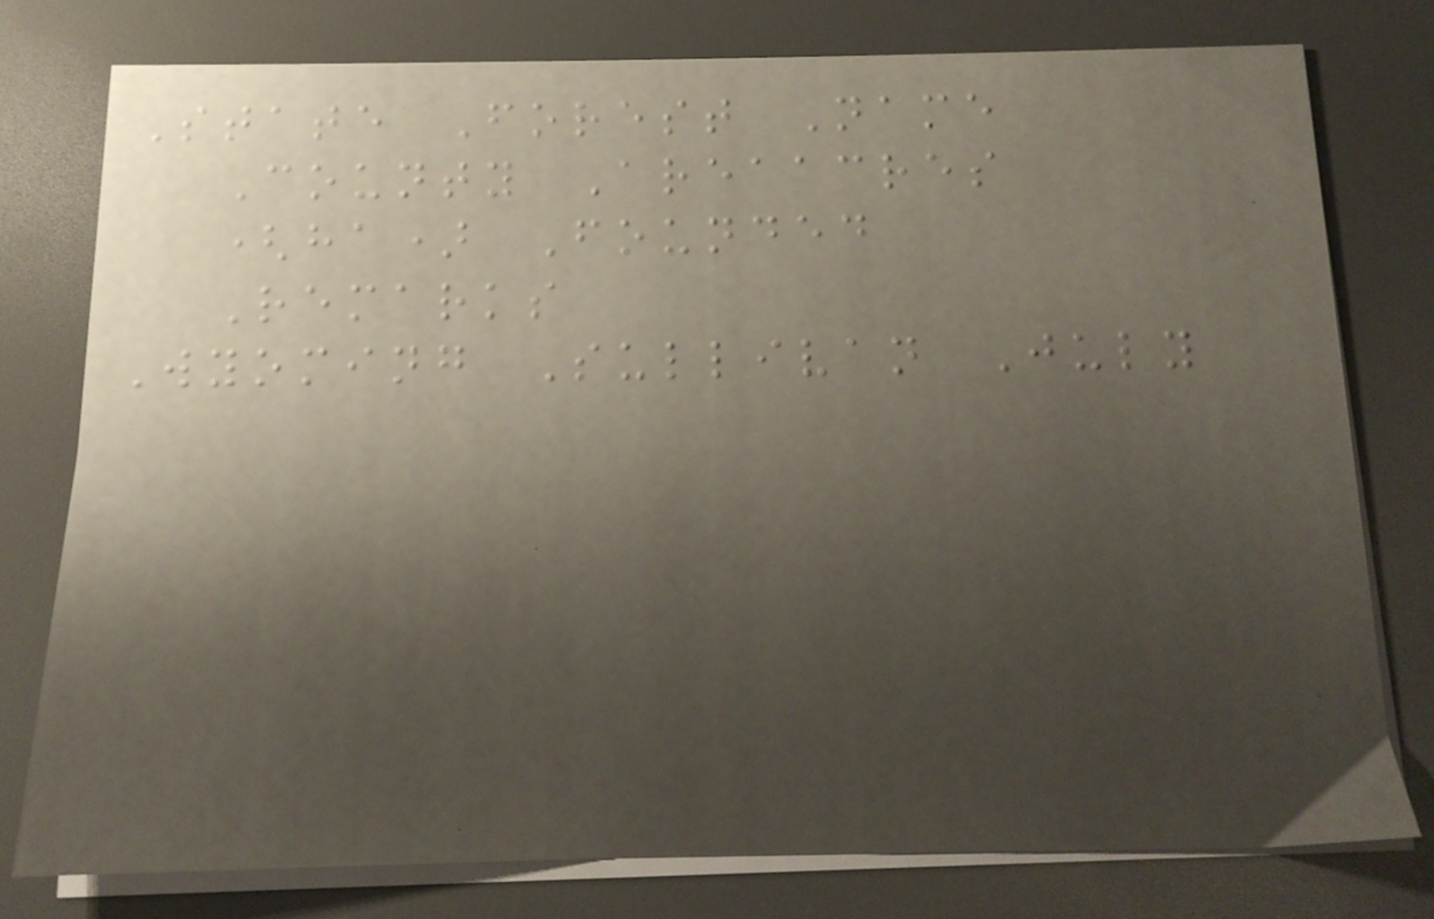State Forest Name
County Areaacres
(ha) Founded
Remarks
Wyoming Sullivan July
